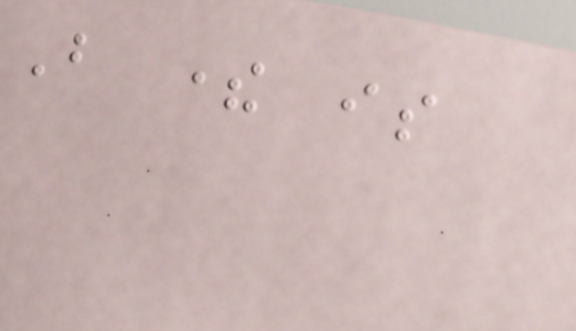But there is
